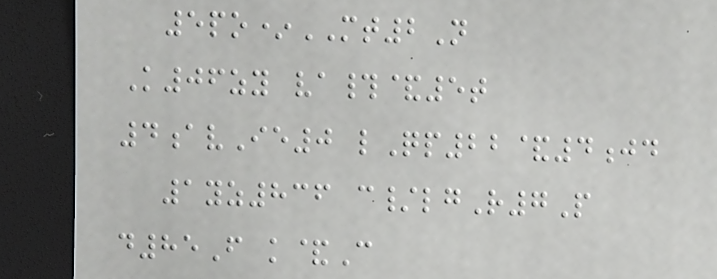5po*MT2N
K06zy va#&5t
4avIe0 lQp22&4jd
1yz836 c/lgR7P
d85F k&C
